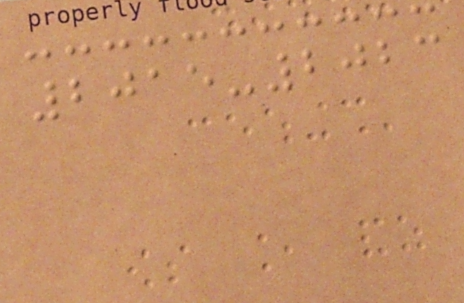2015-2023
